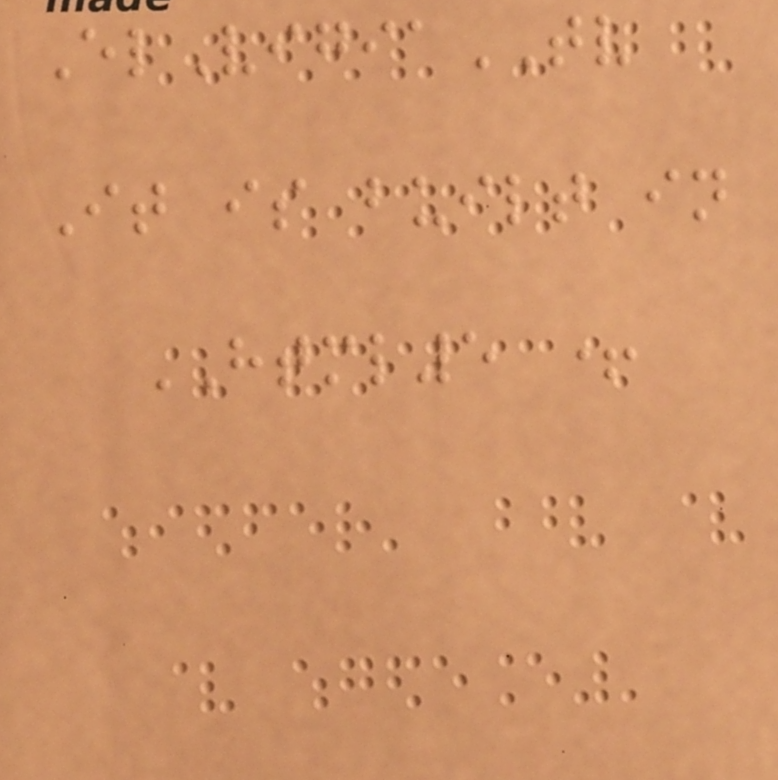ElVigiaTV
It is built in
HTML5 +
